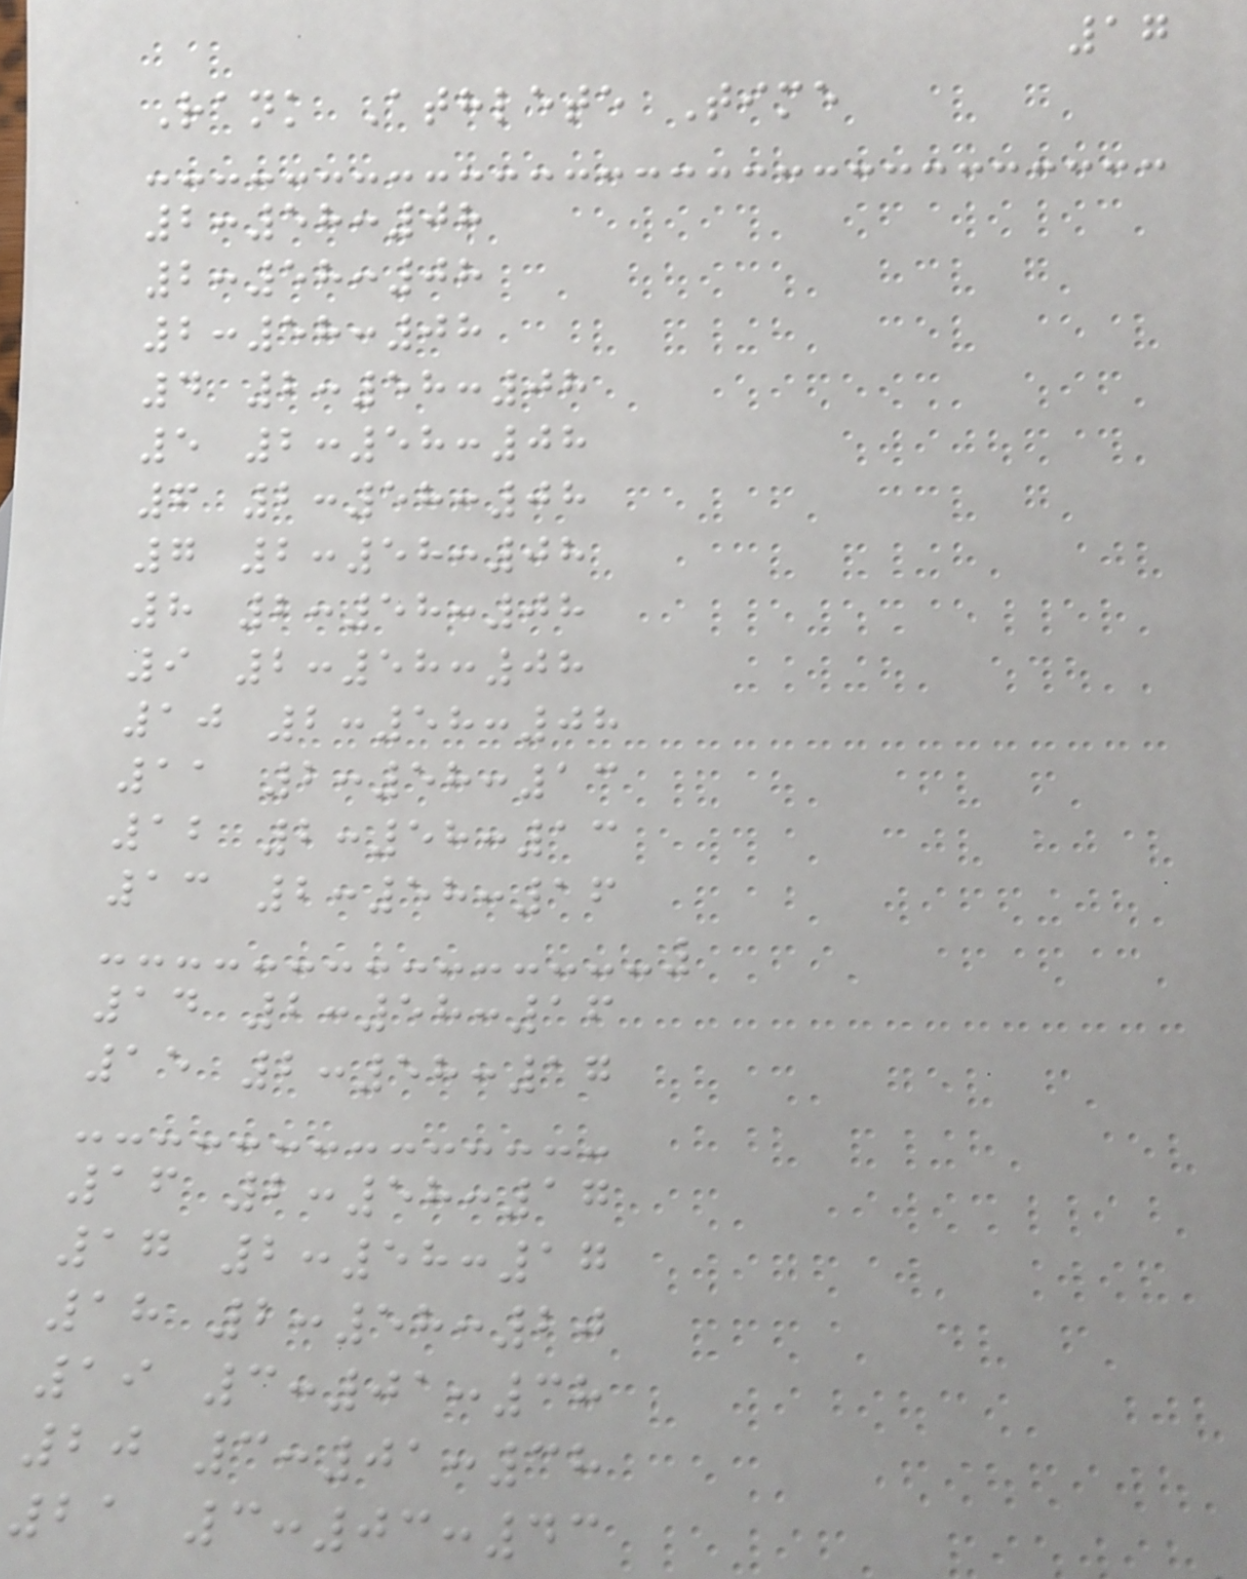17
Rank Athlete Time
2:58:08
2:58:08
2:58:08
4 2:58:08
5 2:58:08
6 2:58:08
7 2:58:08
8 2:58:08
9 2:58:08
10 2:58:08
11 2:58:13
12 2:58:13
13 2:58:16
14 2:58:16
15 2:58:17
16 2:58:17
17 2:58:17
18 2:58:20
19 3:01:38
20 3:01:38
21 3:03:43
